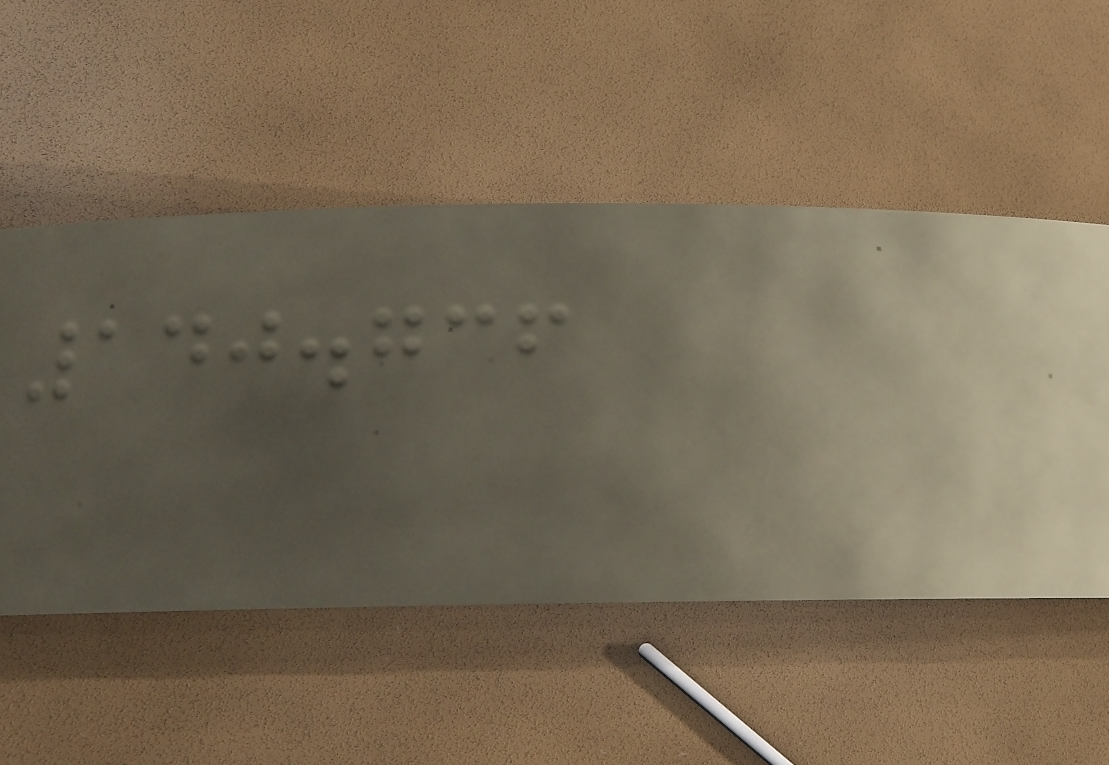140.736
